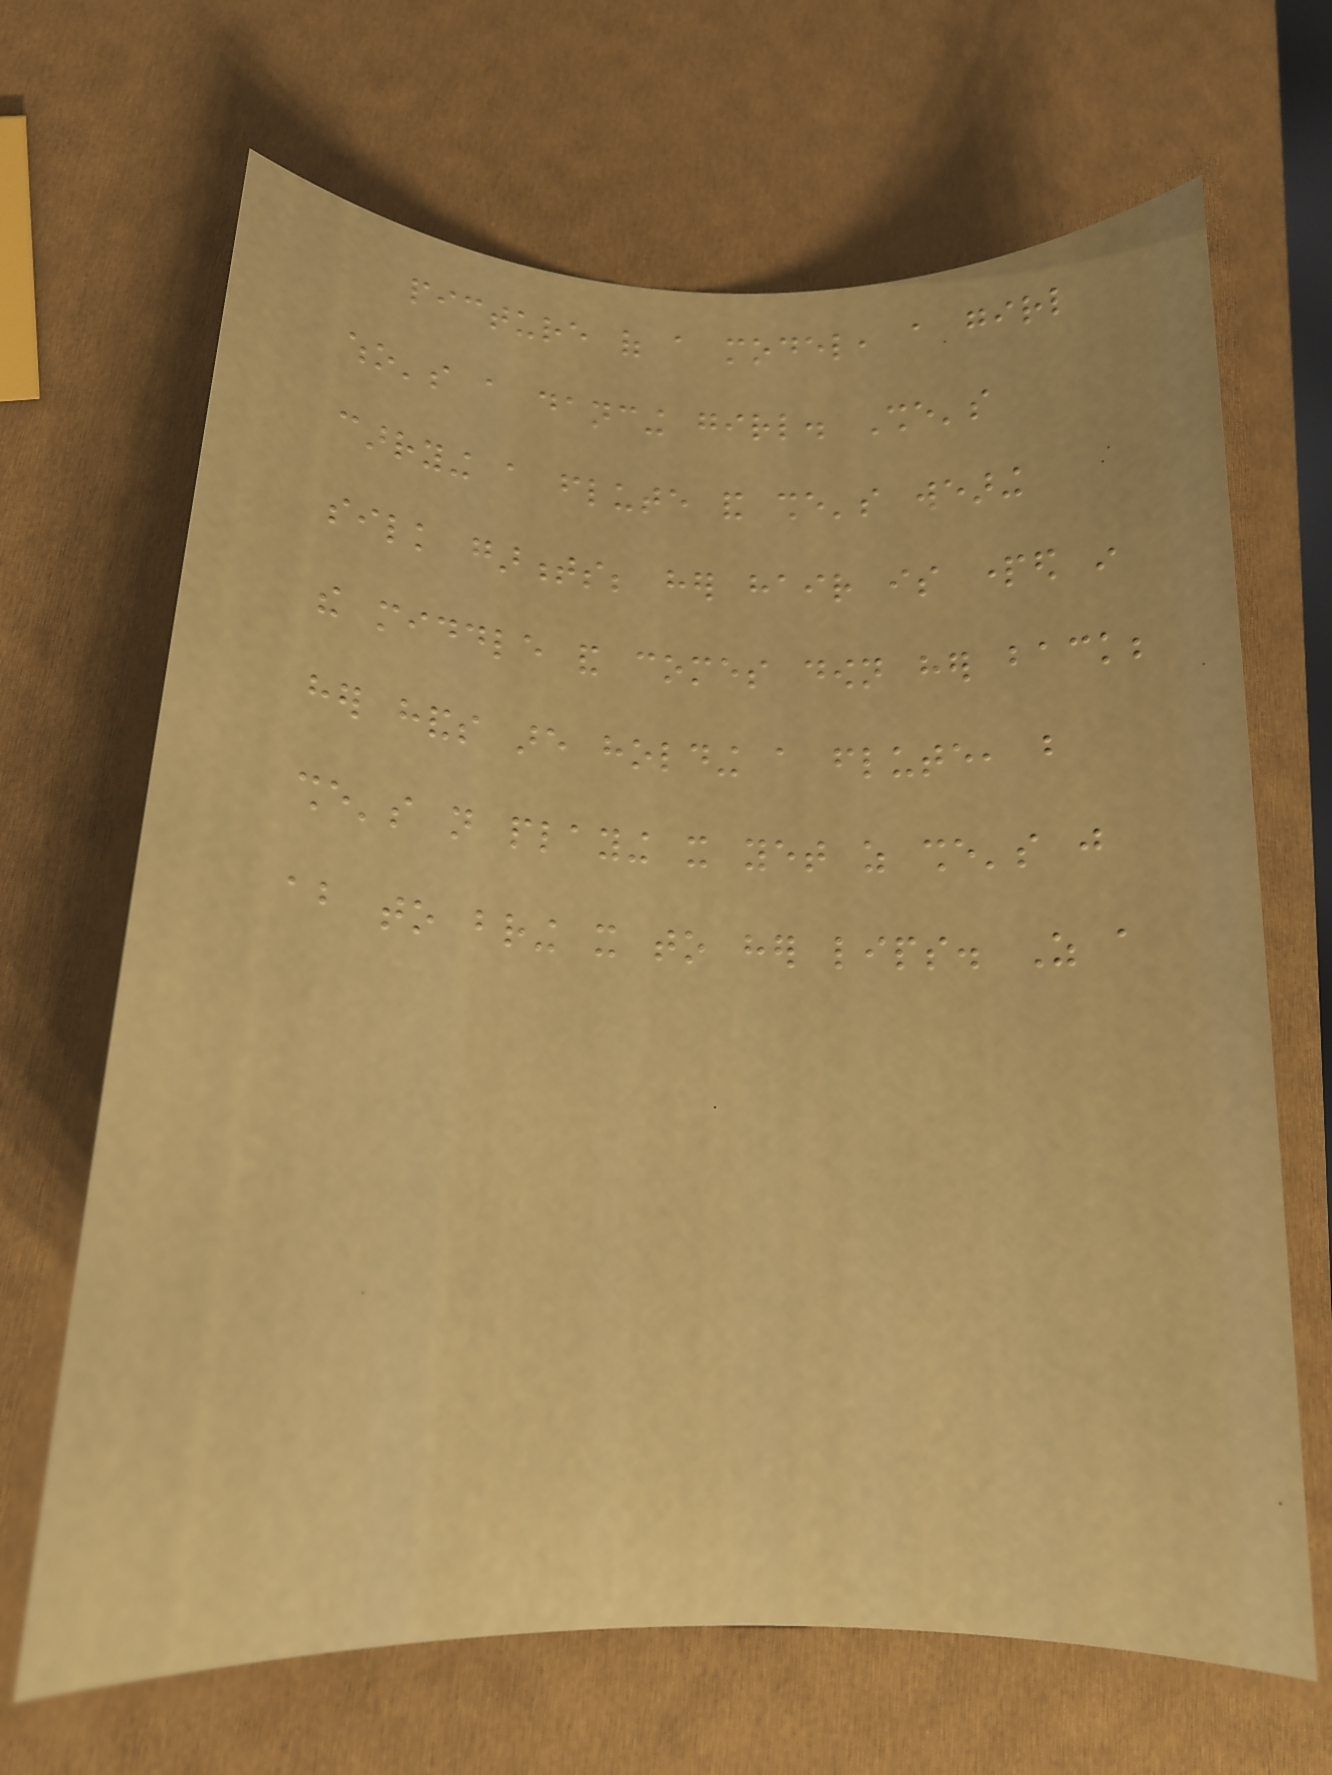picture of a model, a girl
who's a dancing girl. She's
carrying a flute and she's wearing
silk garments; her hair is parted in
the middle and comes down her back;
her hands are holding a flute, but
she's not playing it yet as she's just
about to bring it to her lips. As a
